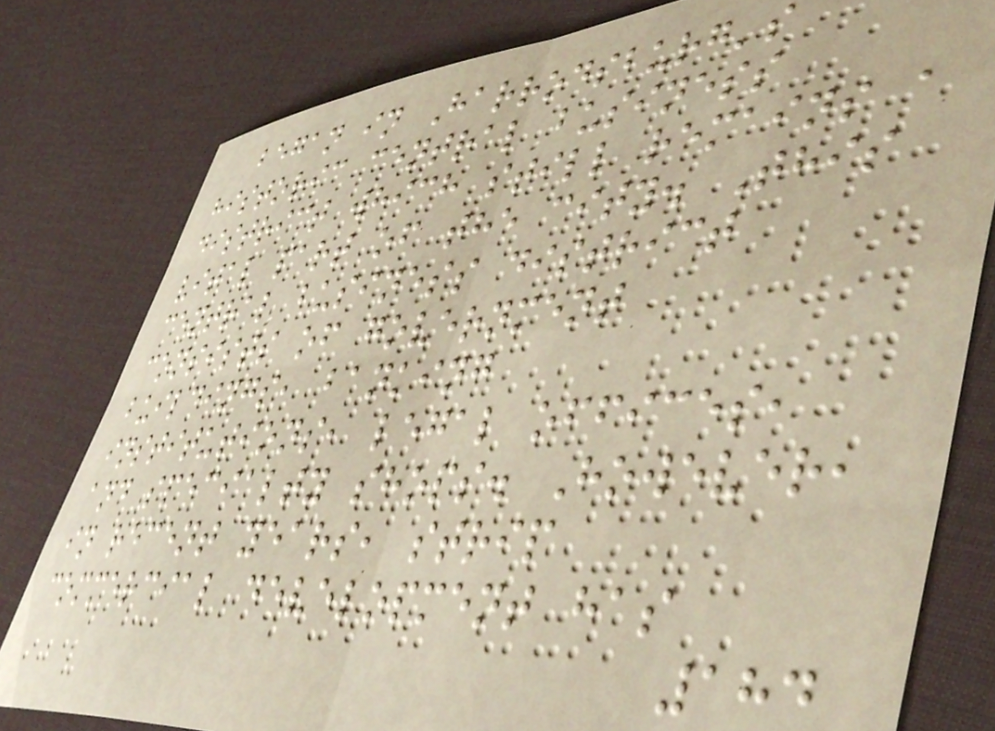began in Harrodsburg's
historic central business
district which still remains a
vital part of the city. This
central business district
consists of government
buildings, banking
institutions, legal offices,
and specialty shops. However,
in recent years, strip
commercial development has
184
